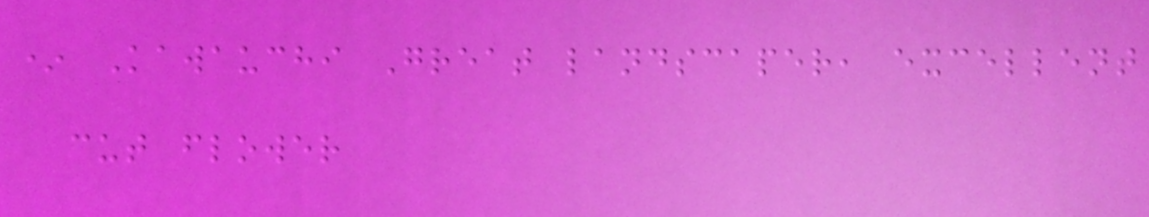* Kawauchi Great landscaper, excellent
cut flower
